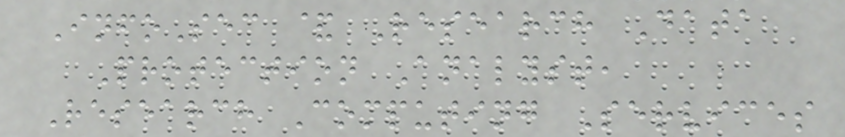InfoSec & Research Data
Protection Analyst,
Research Computing Services
